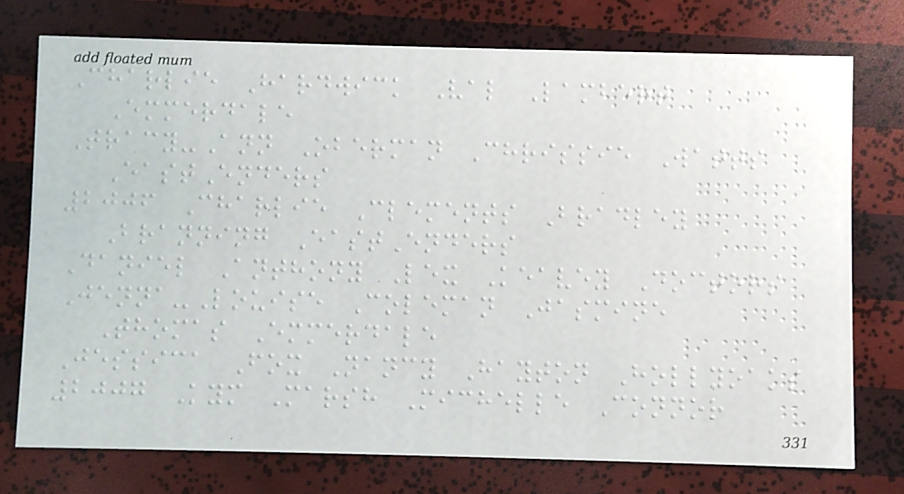Charlie Hardwick Val Lambert
Emmerdale
Tracy-Ann Oberman Chrissie Watts
EastEnders
2006 Charlie Clements Bradley
Branning EastEnders
Daniel Anthony Lex Keavey Doctors
Jenna-Louise Coleman Jasmine
Thomas Emmerdale
Jessica Fox Nancy Hayton Hollyoaks
2007 Kym Marsh Michelle Connor
